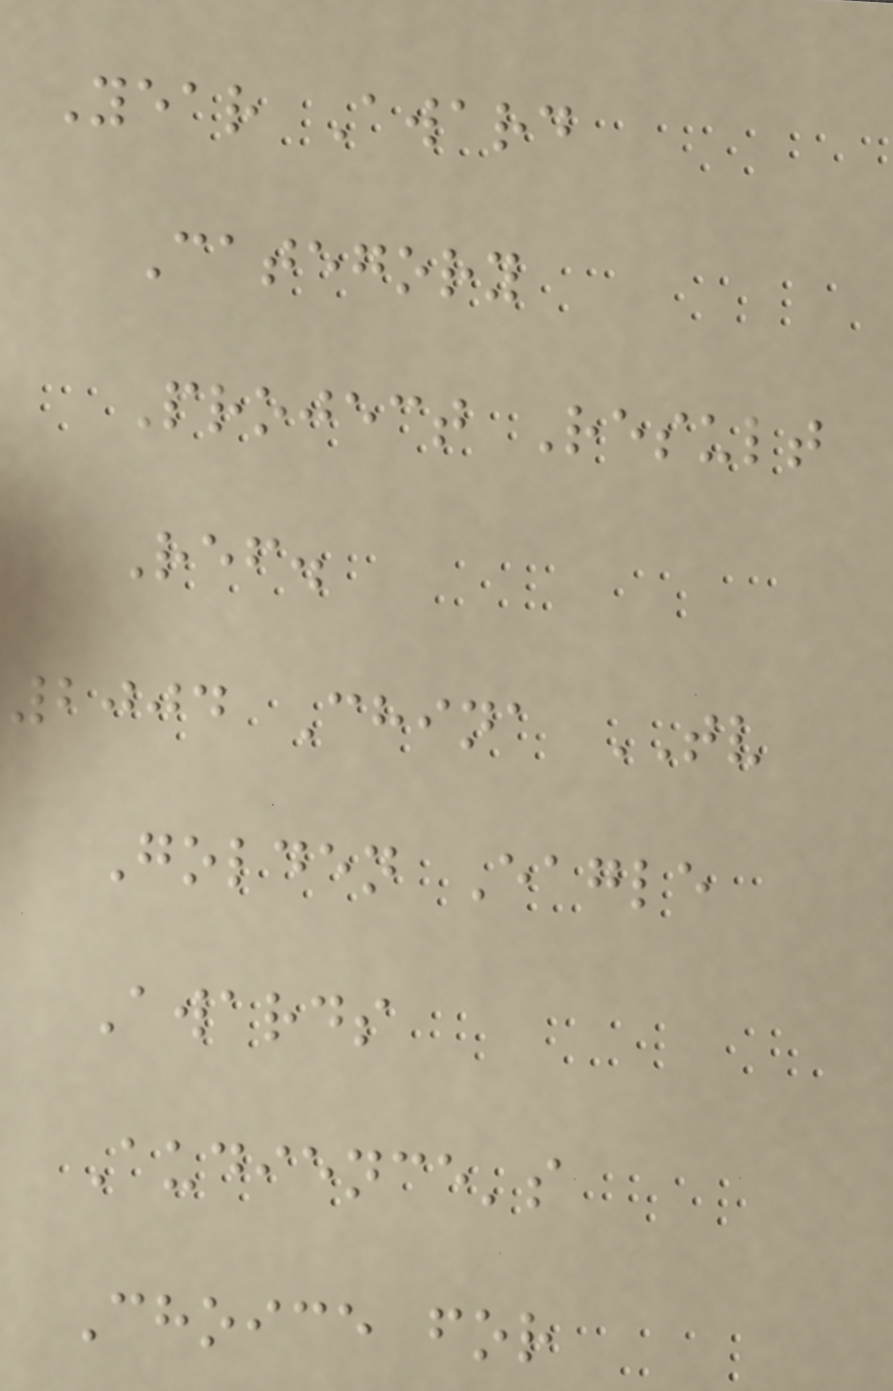Year Award
Category
Project Result
Ref.
2004 China TV
Golden Eagle
Awards
Audience's
Choice for
